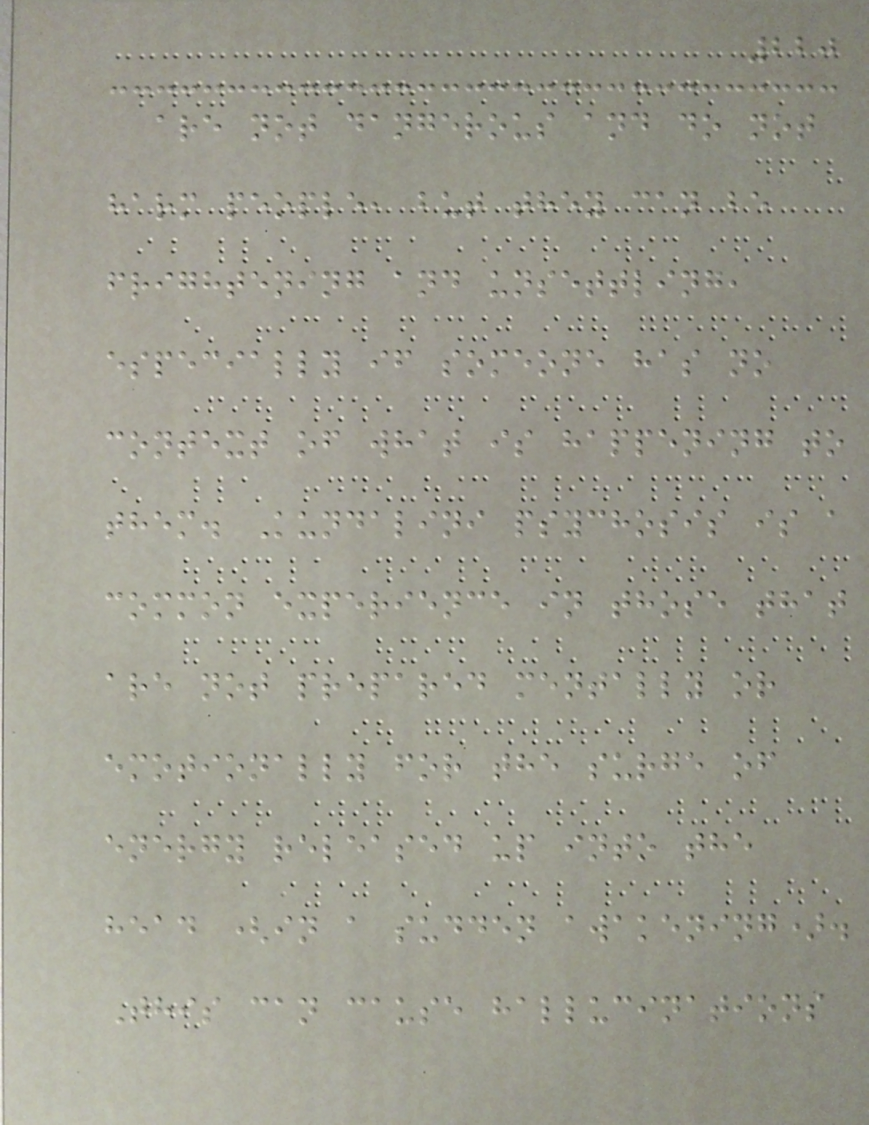220
are not dangerous and do not
harm people, but they can be
frightening and unsettling,
especially if someone has no
context of what is happening to
them. Kundalini psychosis is a
common experience in those that
are not prepared mentally or
emotionally for the surge of
energy released up into the
head (in a sudden awakening).
This can cause hallucinations
